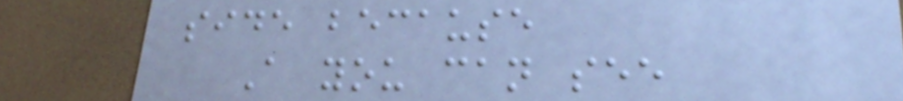side because
A you can see
